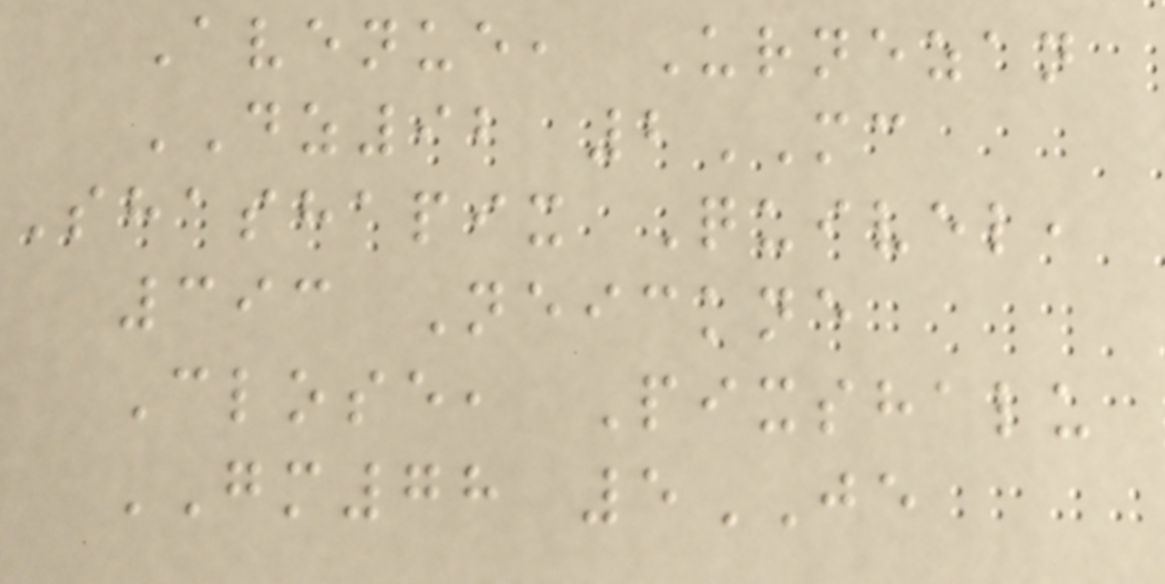Avenue, Urnezan
DZ92 2MC
Shashapix Quivel,
393 Neickne
Close, Pixshalu
GM78 5JE
